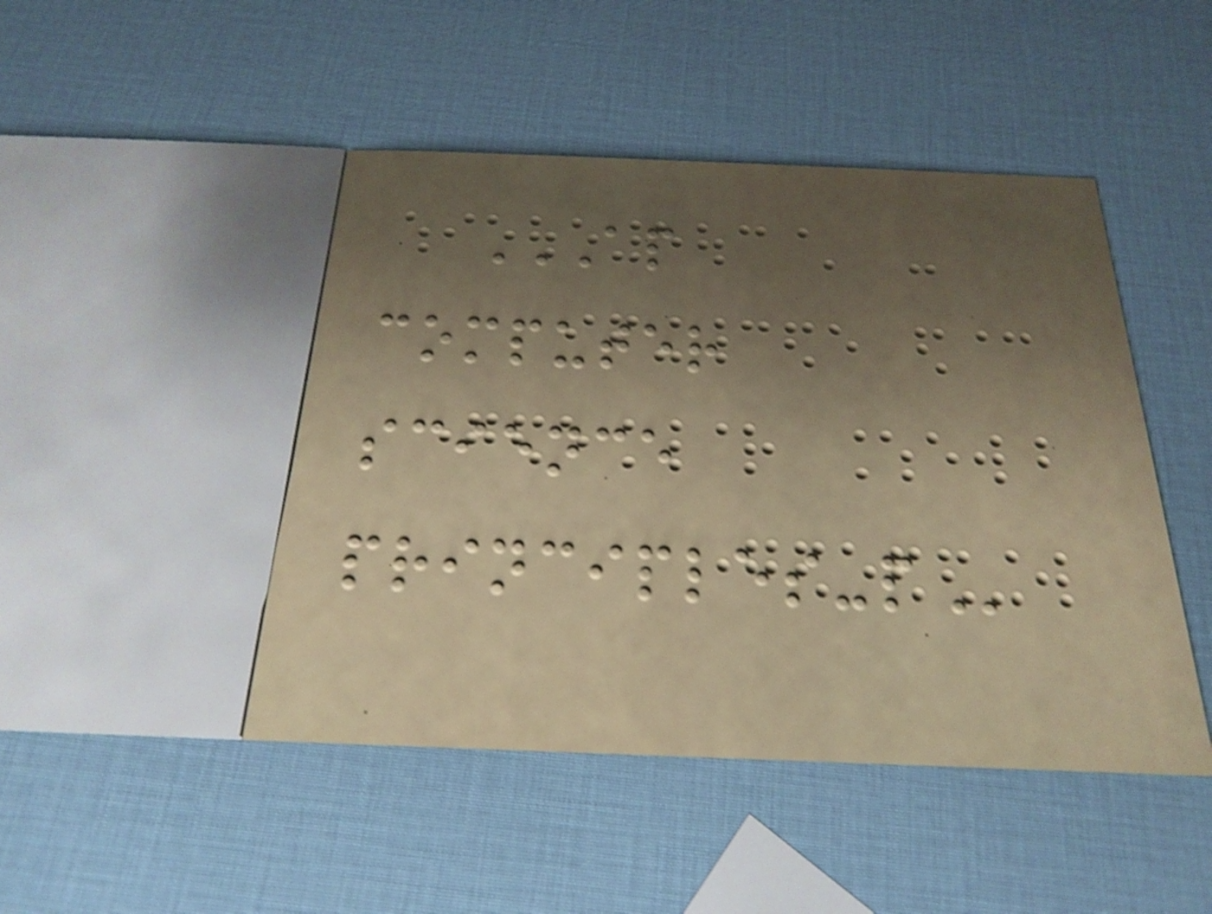AP
COMPUTER
SCIENCE
PRINCIPLES-P
